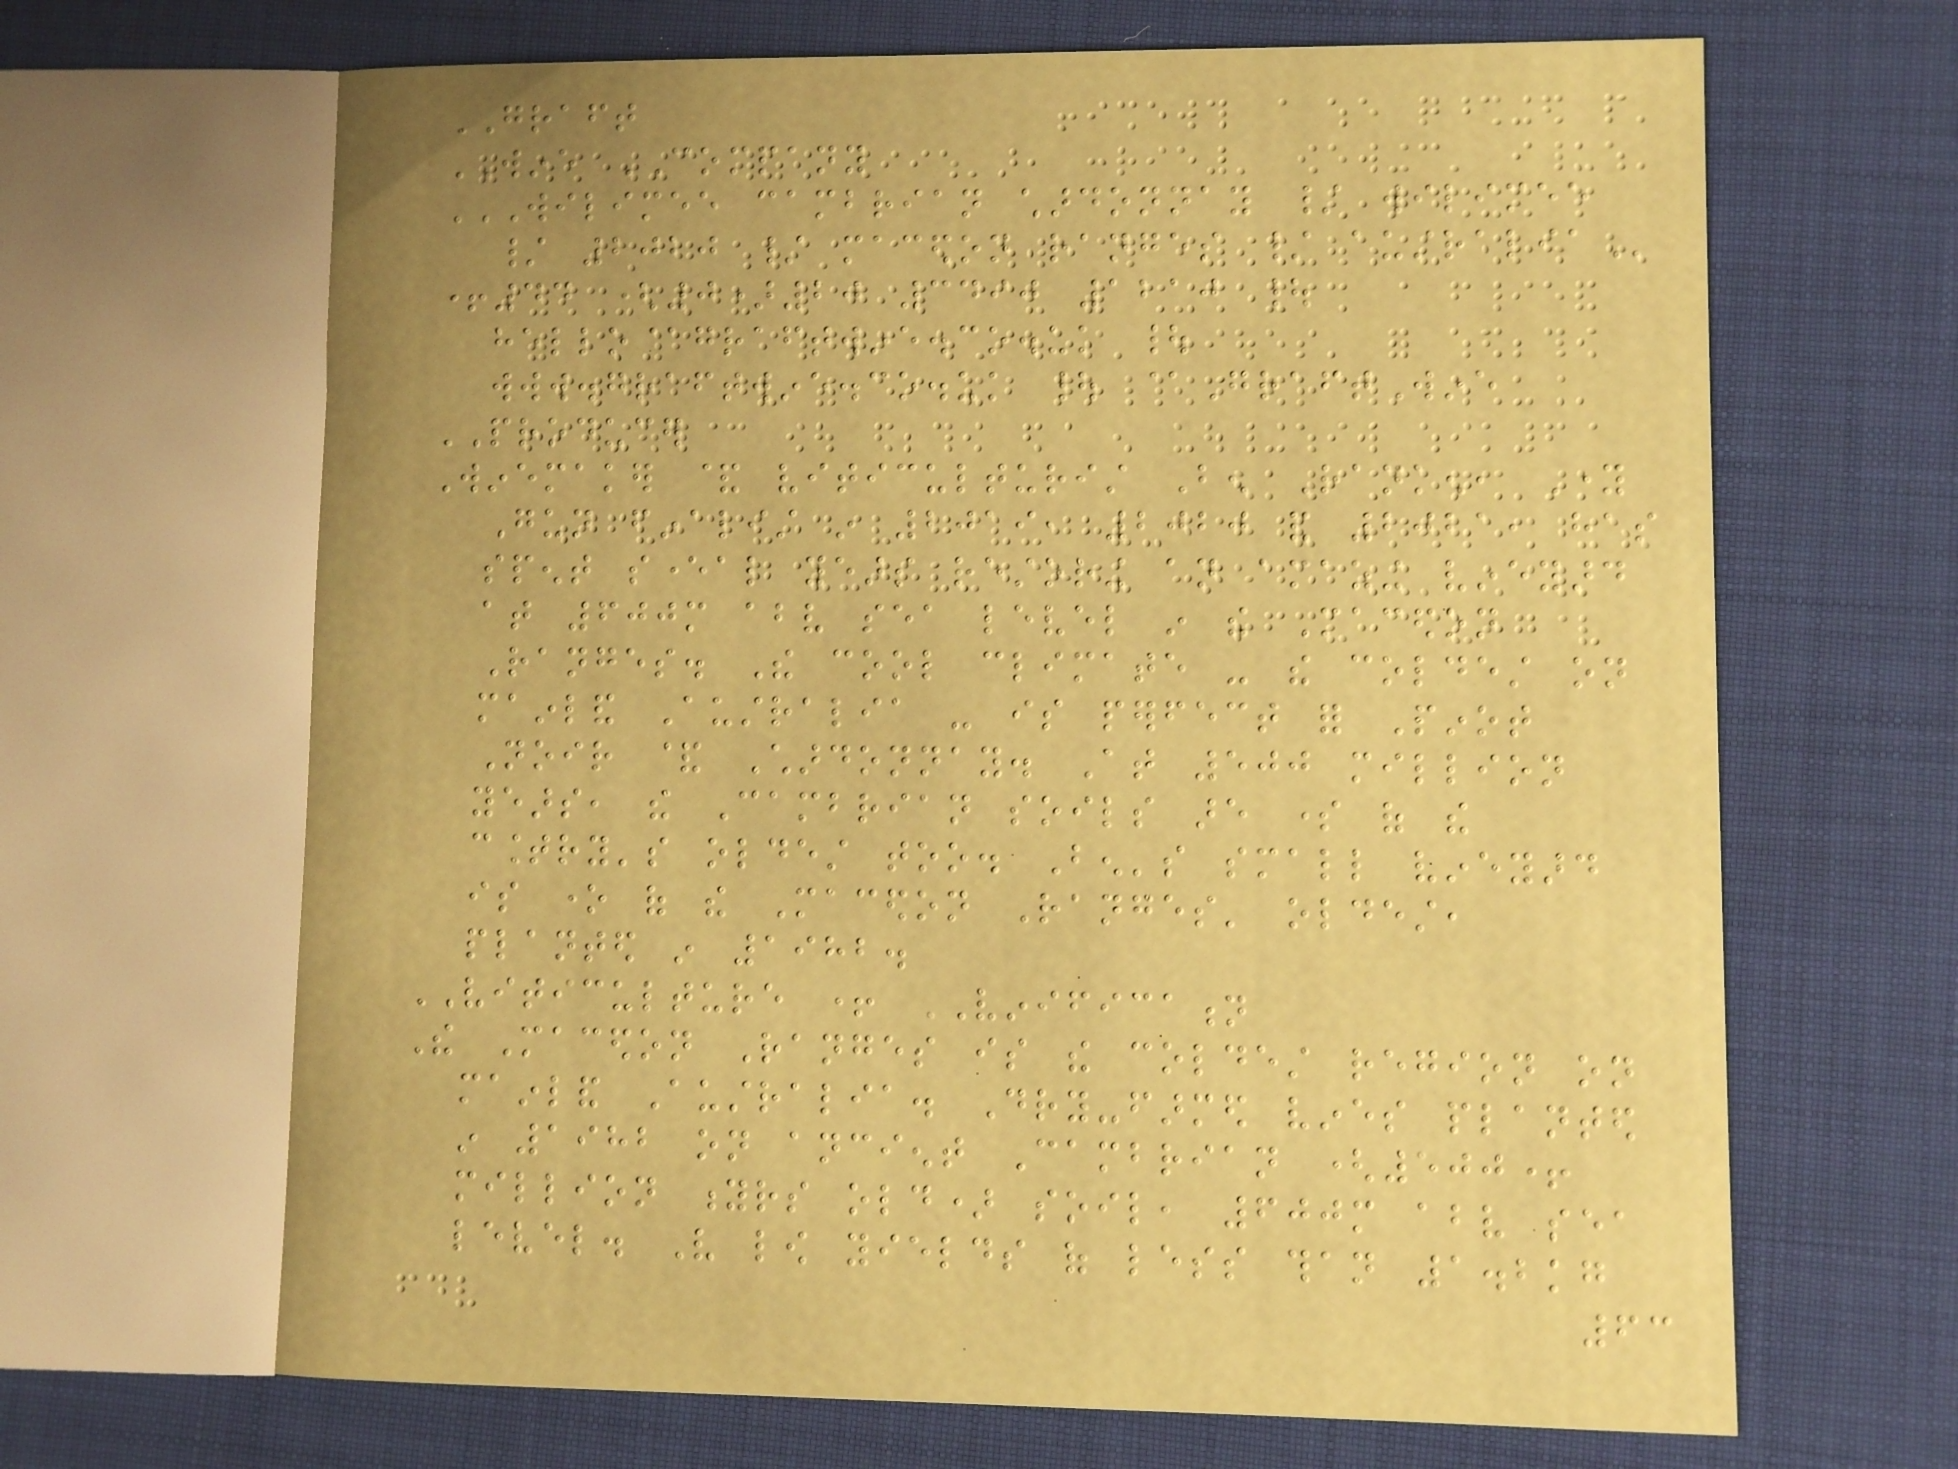GRAFT
WINE COMPANY
WILIMEE CAMBRIAN CHARDONNAY / WILIMEE
/ 2020 / MACEDON RANGES / AUSTRALIA
+44 (0)20 3490 1210 |
hello@graftwine.co.uk |
www.graftwine.co.uk | @GraftWine
PRODUCER
Winemaker & viticulturist Ben Ranken, Young
Gun finalist in 2019, 2020 and 2021, has
spent several years restoring an amazing vineyard
at 600m above sea level in the Macedon
Ranges. The cool climate - the coldest on
mainland Australia - is perfect for Pinot
Noir & Chardonnay. At 500 million
years, the Cambrian soils are some of the
country's oldest too. Ben's small vineyard
is one of the Macedon Ranges' oldest,
planted in 1982.
VITICULTURE + VINIFICATION
The Macedon Ranges is the coldest region on
mainland Australia. Dry-farmed vines planted
in 1982 on ancient Cambrian (500+
million yrs old) soil, 600m above sea
level. Very low yields of less than 1.2kg
63
